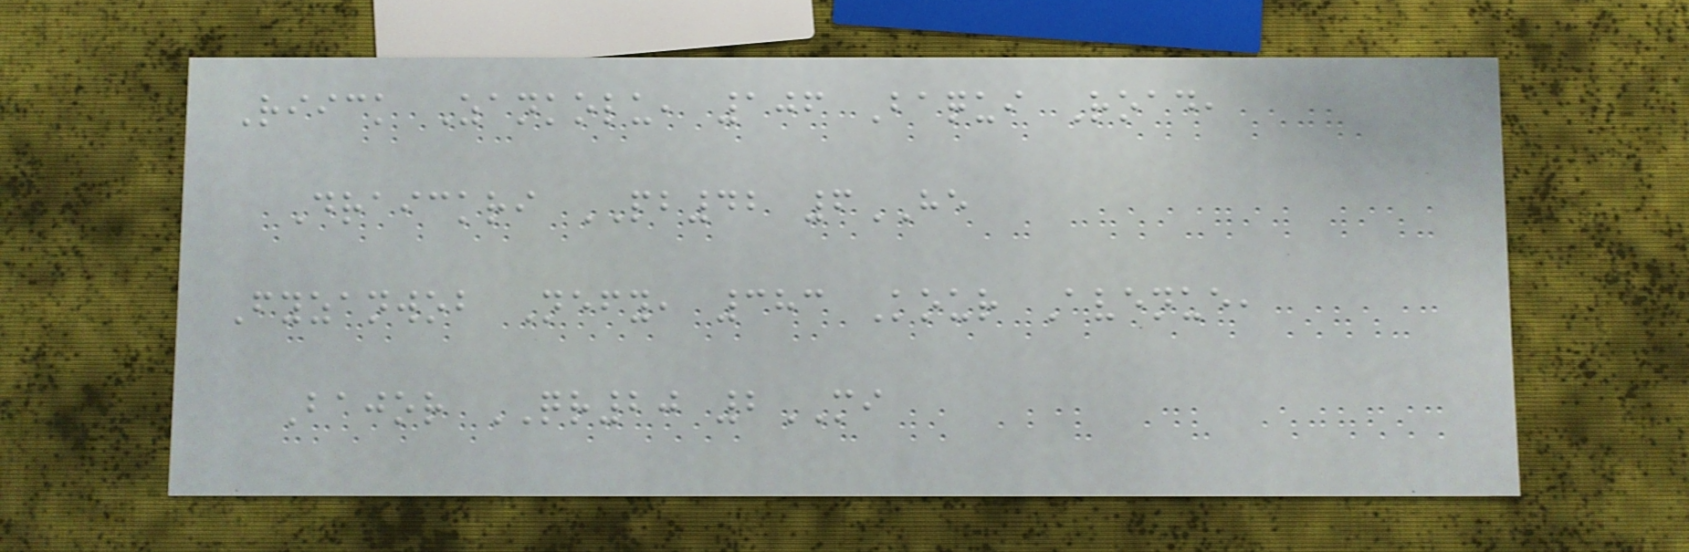Riick Zankolu, 106 Baqui Road,
Draickri PB42 6HE
Fyzanwob Nefy, 383 Kour Avenue,
Bajor QR20 2MI
